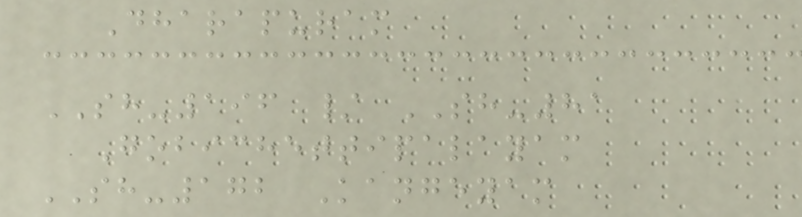Dharapuram
SH-196 / SH-81
Gobichettipalayam
SH-172 Kangeyam
